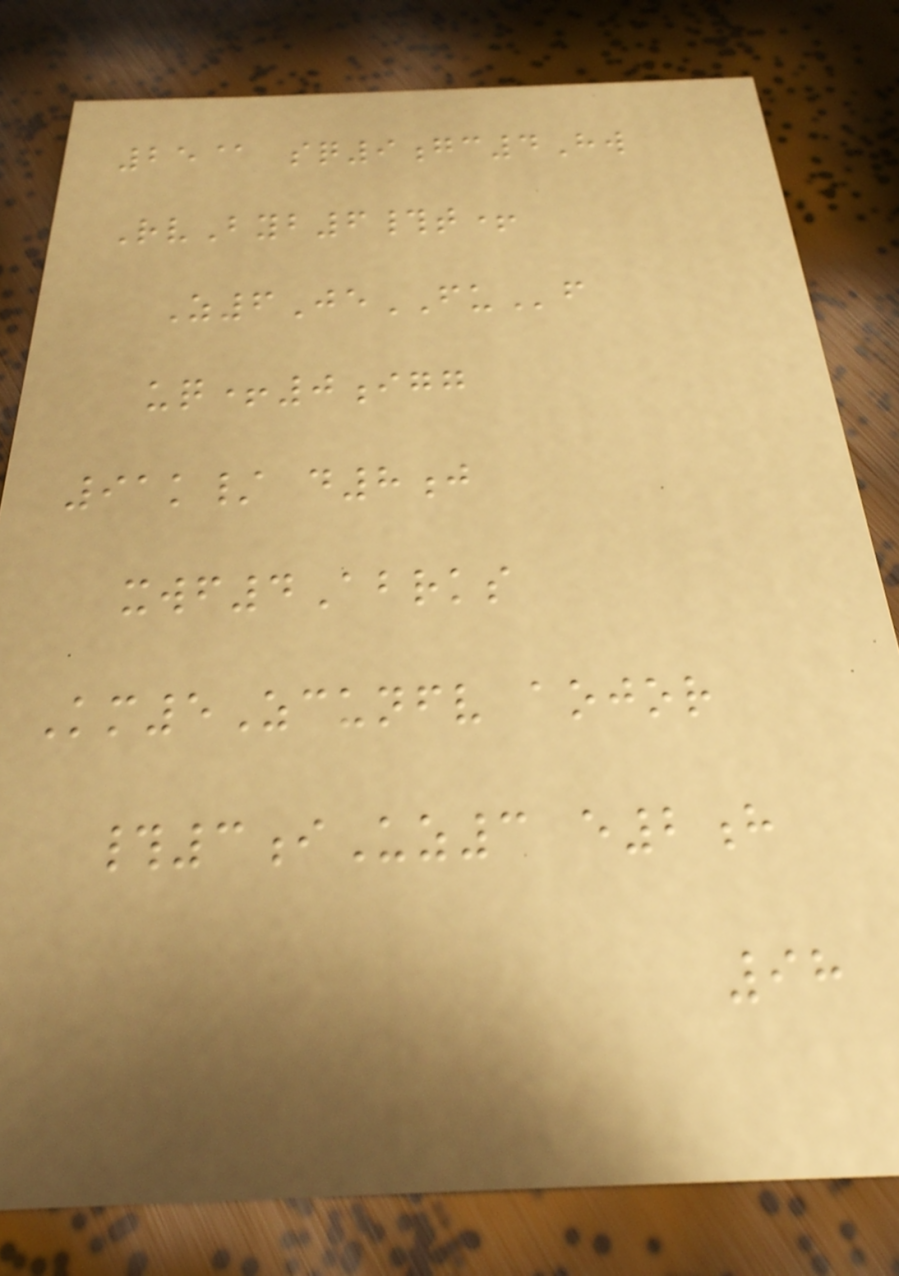25@ sq9gc4Hw
RvByb6#t+
Z6JeFUf
uq+0igg
91k/ d8j
xwf4Abrks
Km5Zcunfv aojor
#3iUz3 e2h
98
